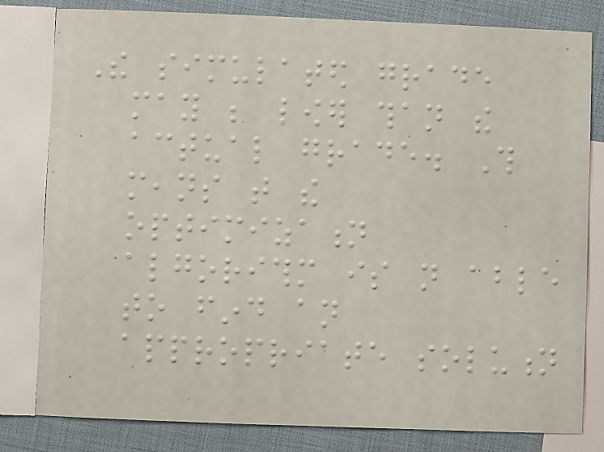The simulated grade
may be lower than the
actual grade. This
means that the
optimization
algorithm is not able
to find an
appropriate solution
